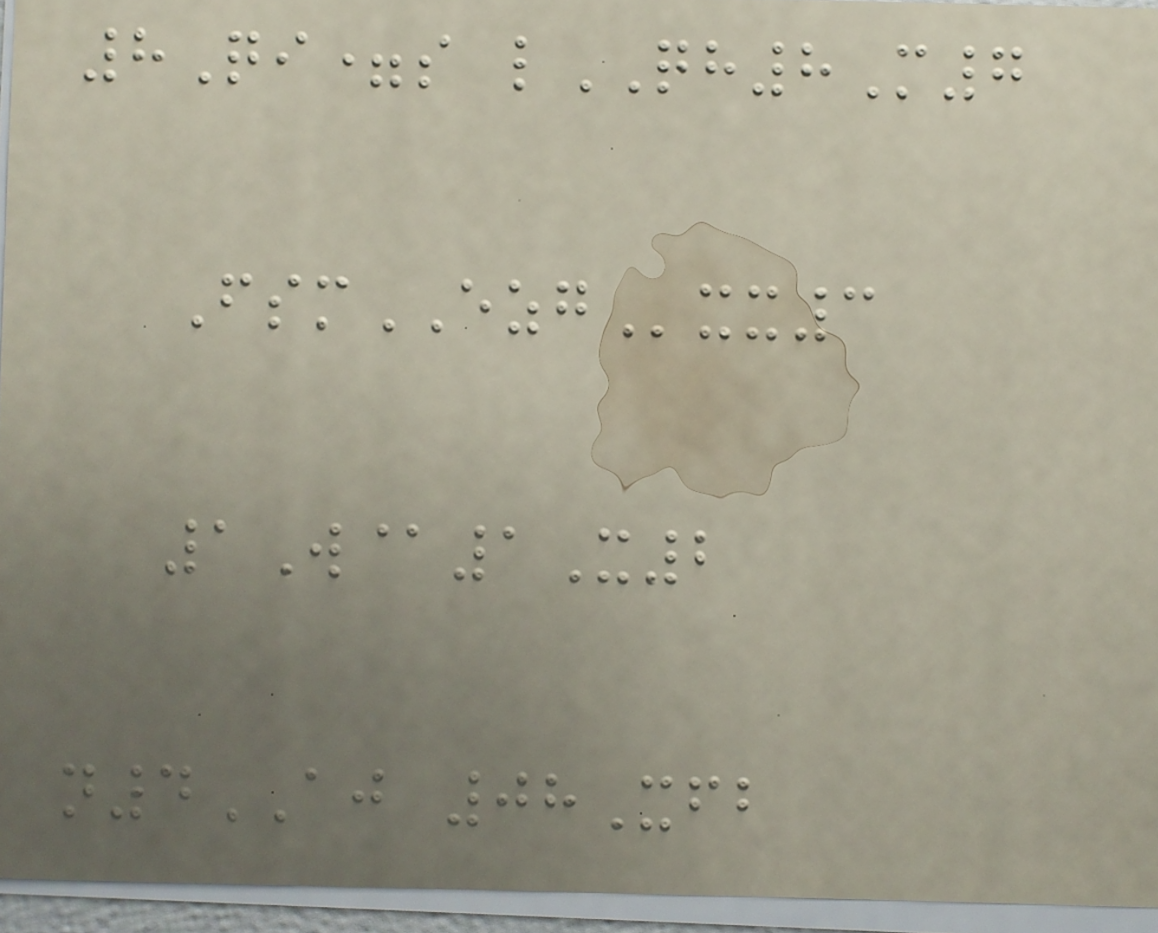8Qi=s lQH8M7
FsmEZGxx3
1W@1X2
n4AJ 08Xfb
